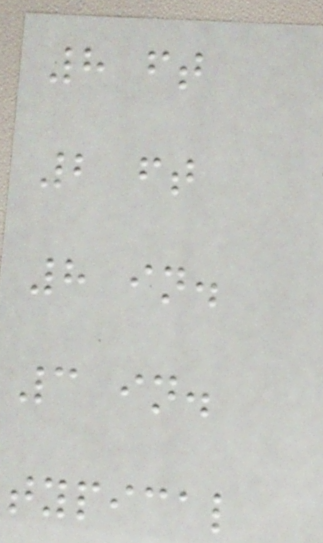8 ft
2 ft
8 in.
3 in.
typical
